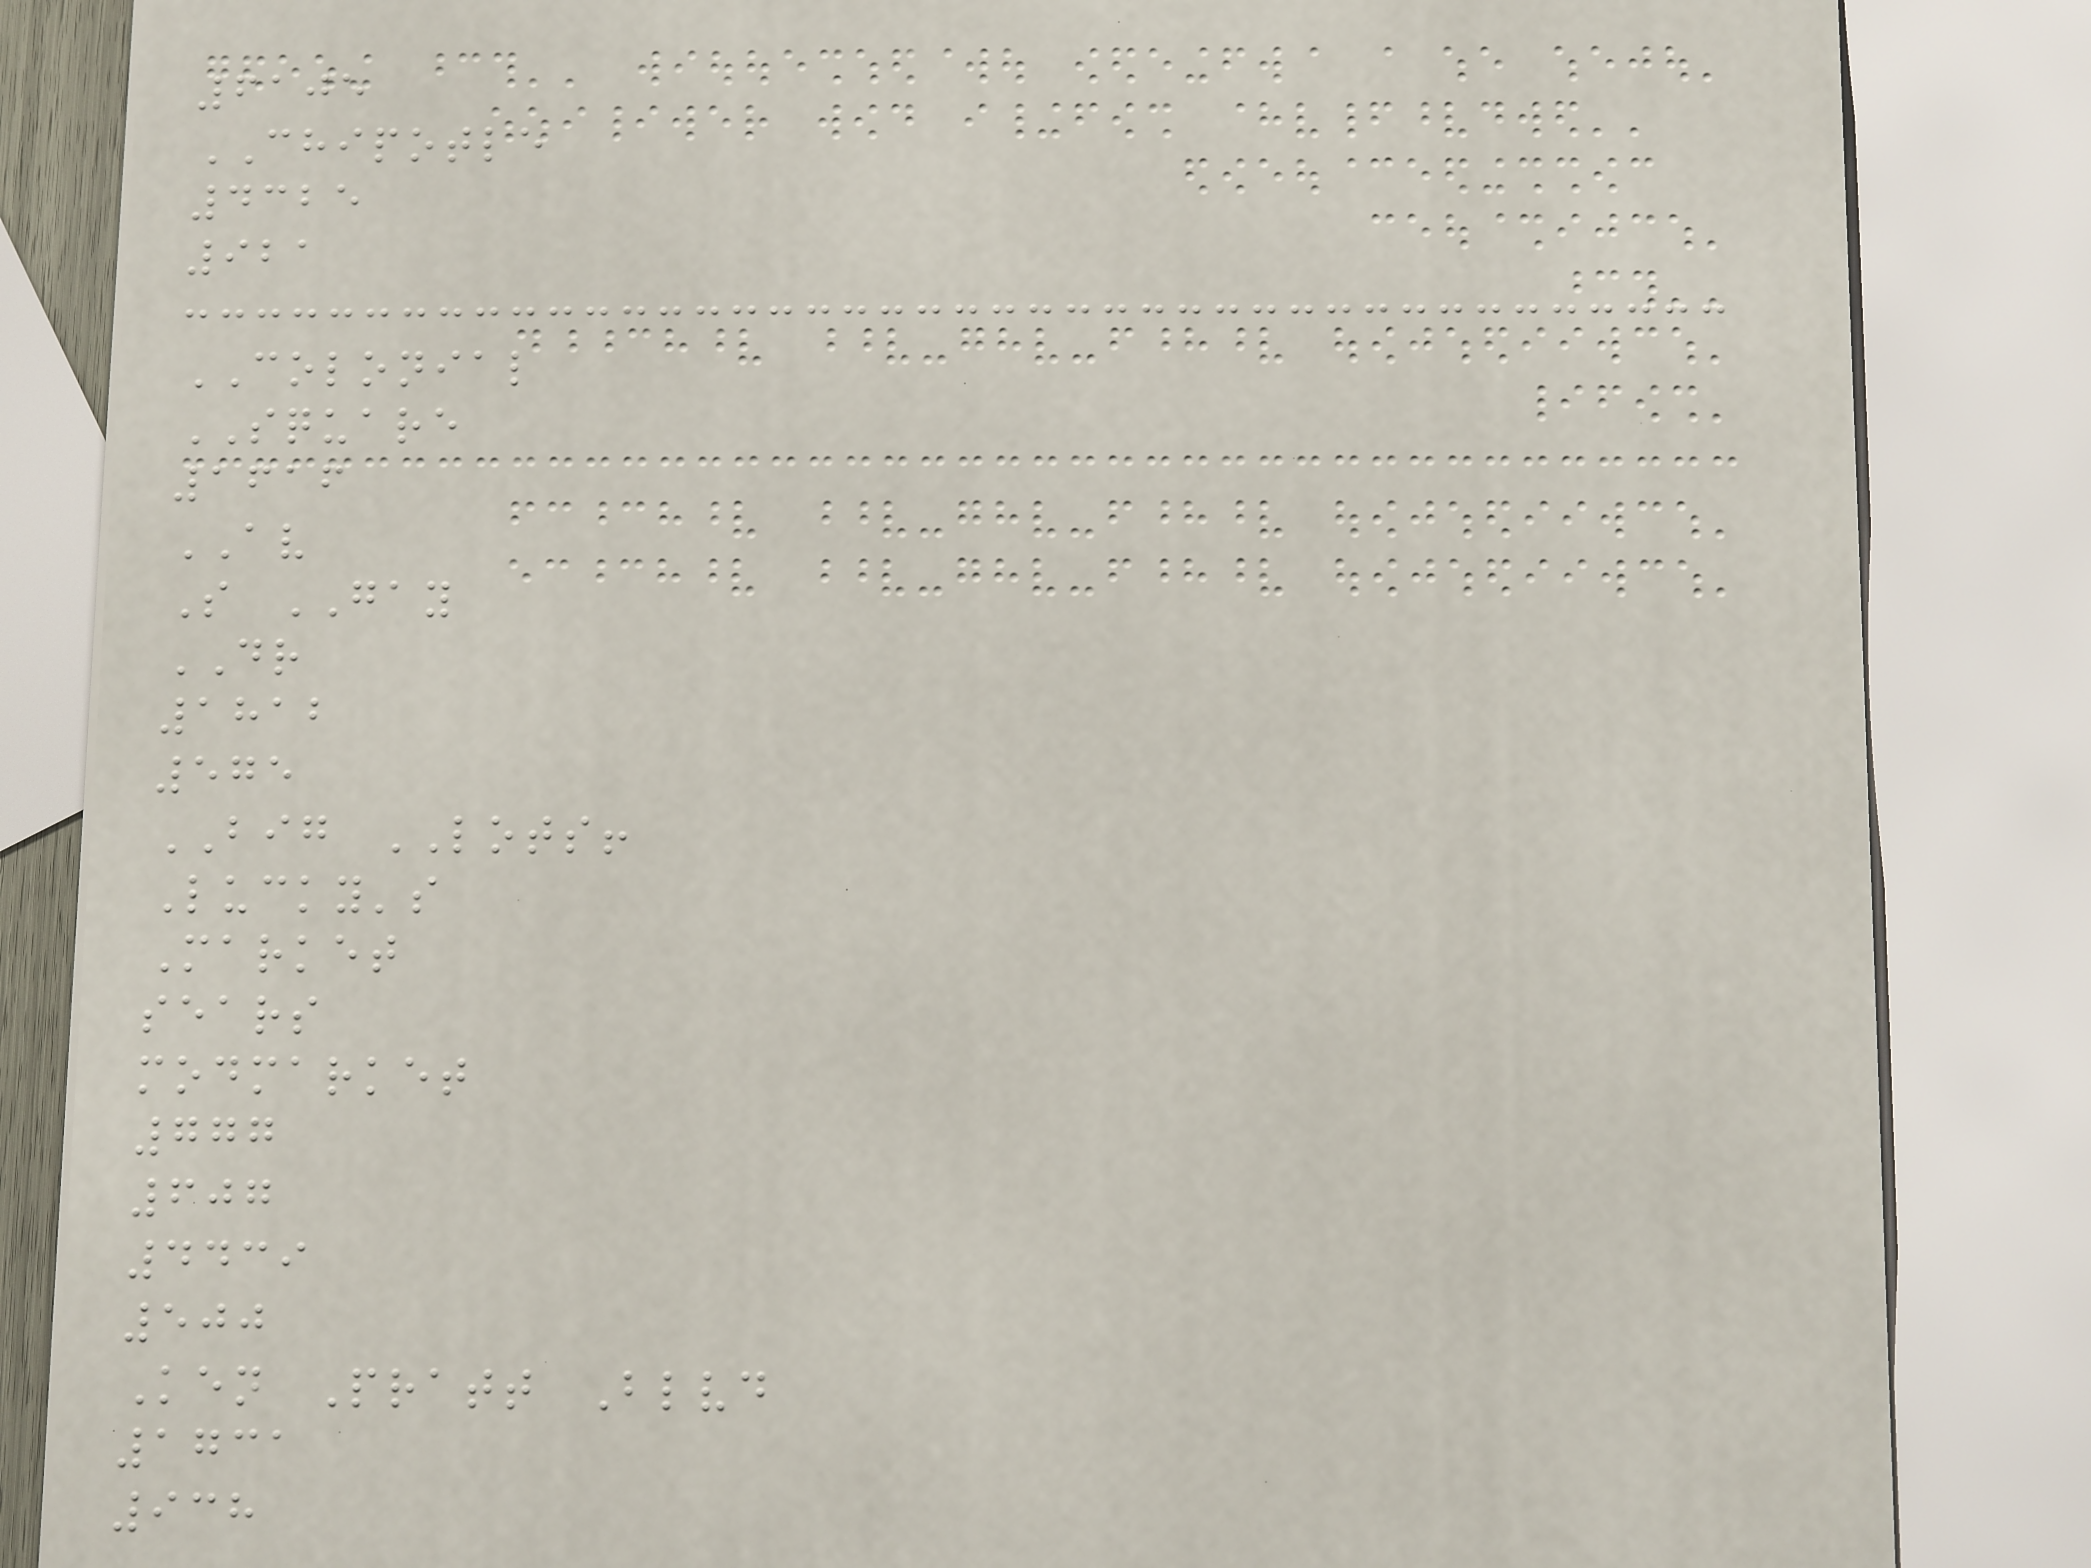6105
CHIPOTLE
4325
921
COLONIAL
SQUARE
1616
AV
S GAY
DR
1812
575
BIG LOTS!
Lucky's
Market
sears
modmarket
777
607
4439
500
Ken Pratt Blvd
1731
938
